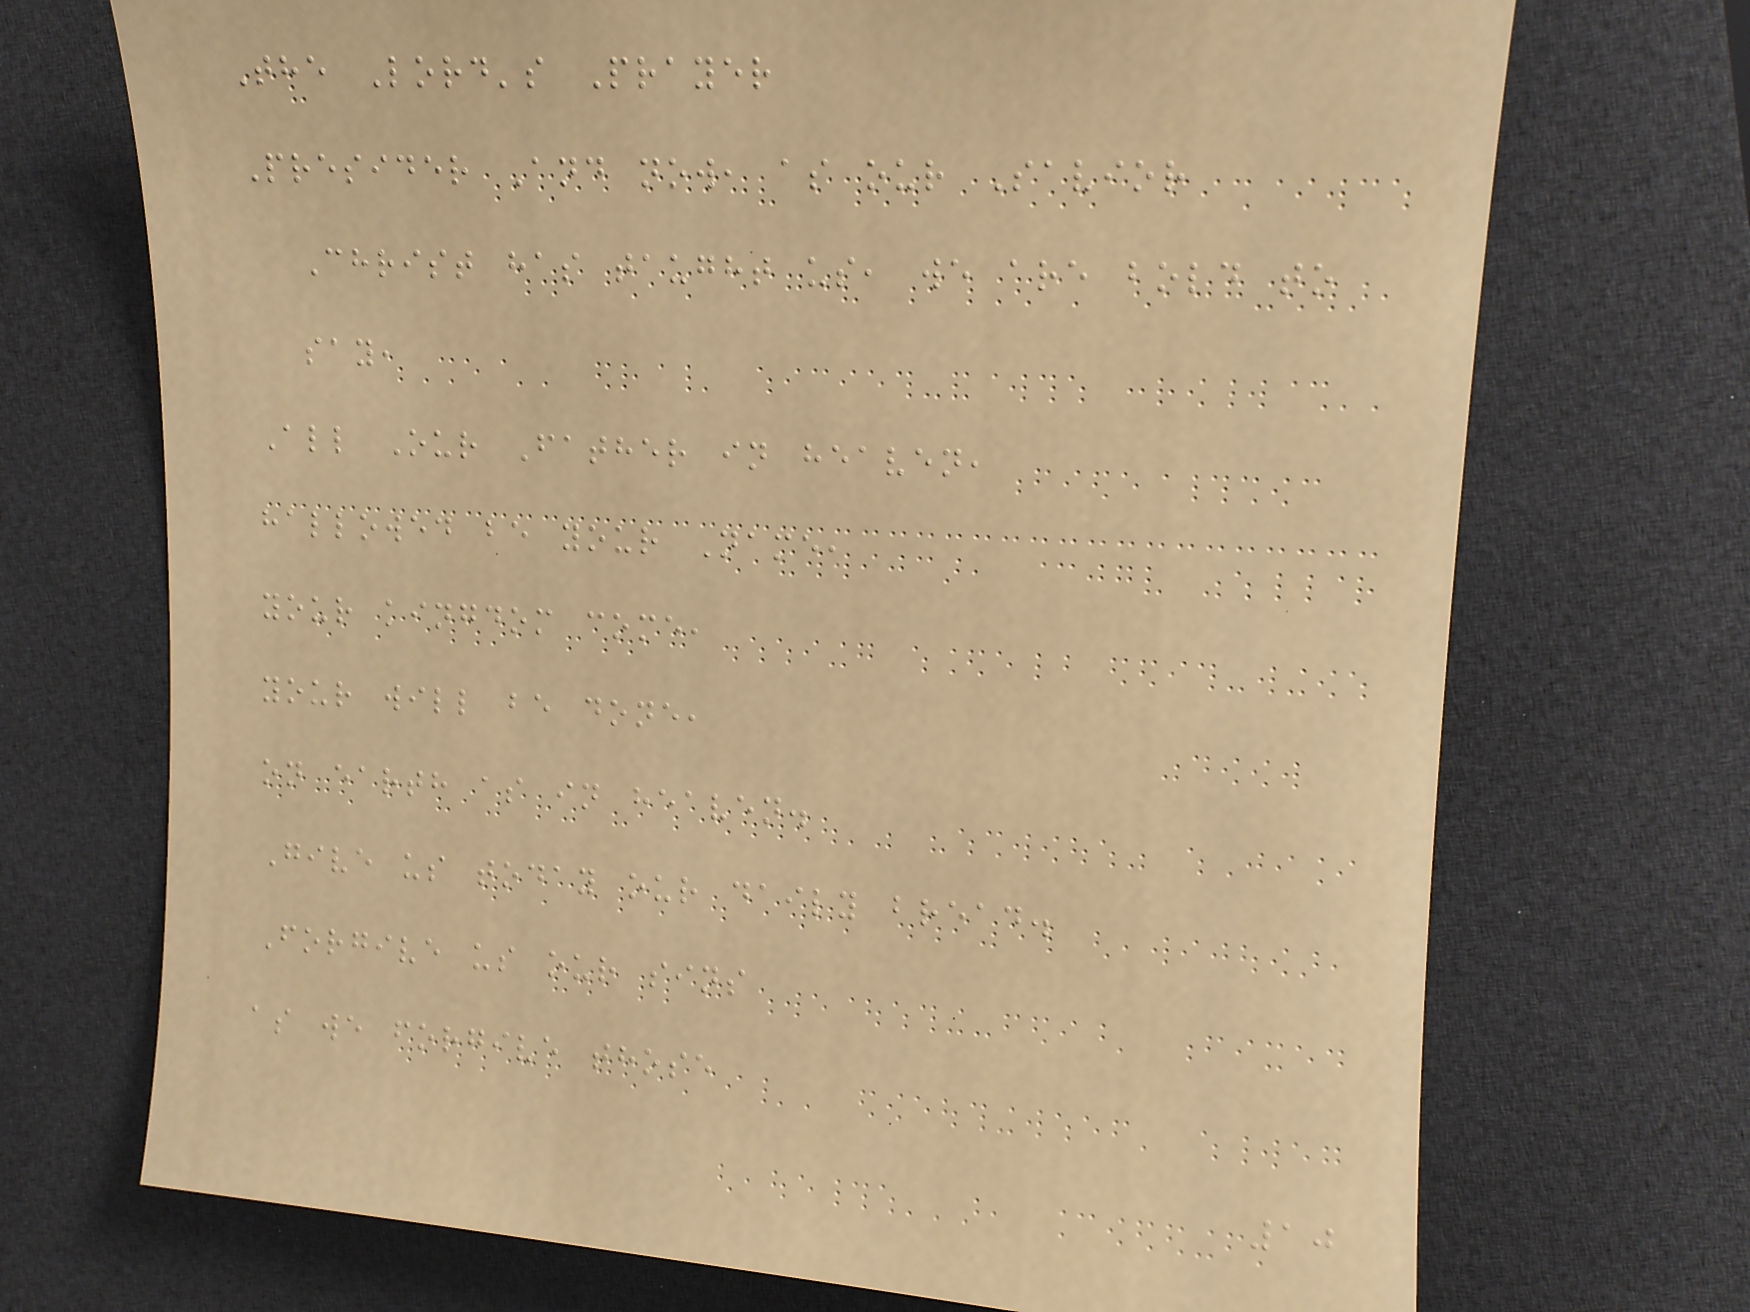The Lord's Prayer
Presider And now, as our Savior
Christ has taught us, we are bold to
say,
All Our Father in heaven,
hallowed be your Name,
your kingdom come,
your will be done,
on earth as in heaven.
Give us today our daily bread.
Forgive us our sins
as we forgive those
10
